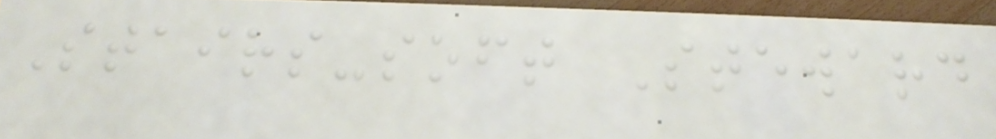Stairs-soft Steward
